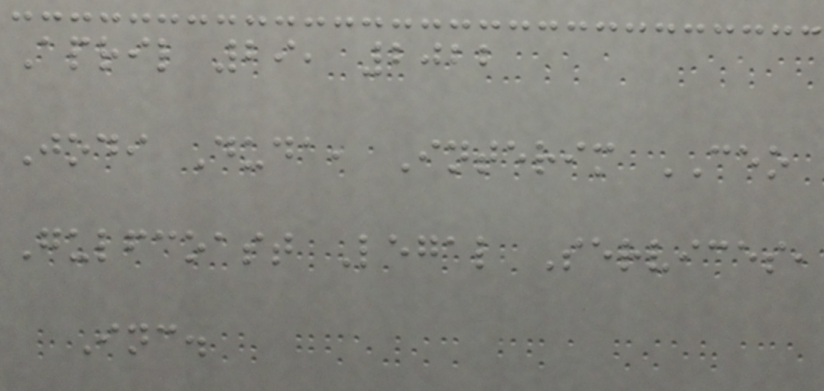April 29, 2022
Jodi Duda, Interim CEO
Gulfcoast Legal Services,
Inc.
